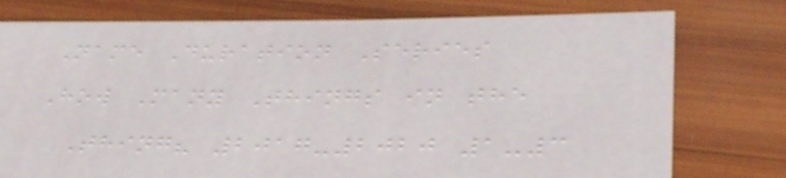Name Duration Series
How Many Things in the
Thing? 2017-2020 1-3
